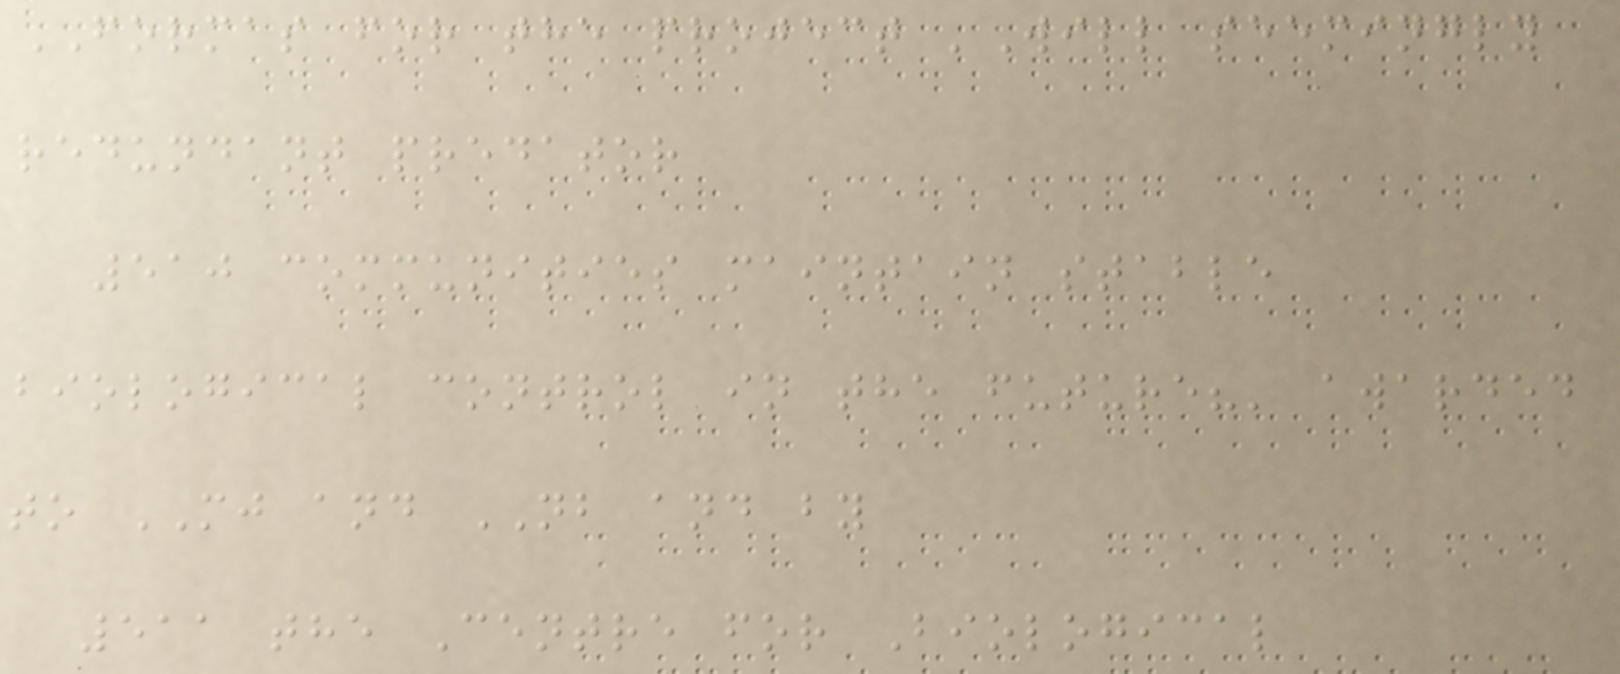FORMAS for the project 'Will seemingly
redundant predator
510 communities maintain stable
biological control in the future?' awarded
to MJ and NB and by
511 the Centre for Biological
